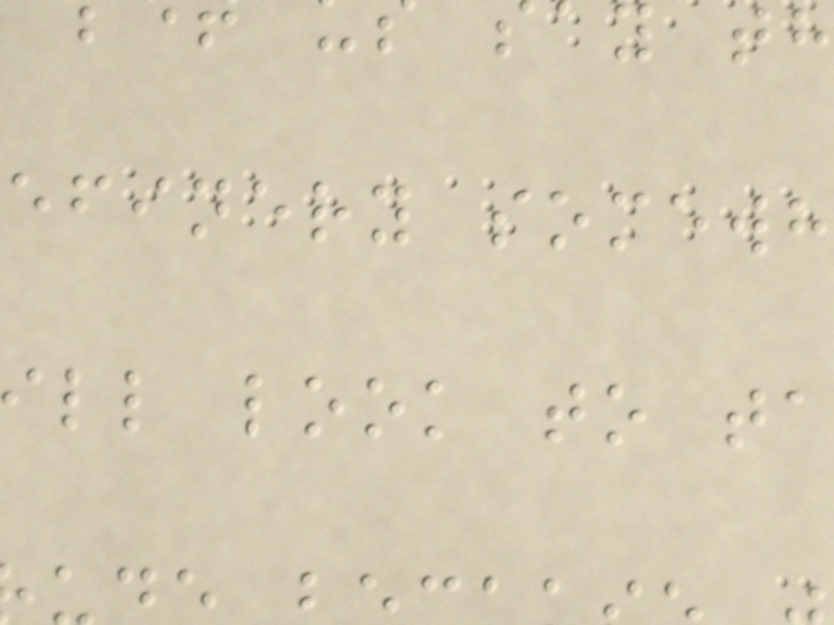efinery somewh
ll look to ta
